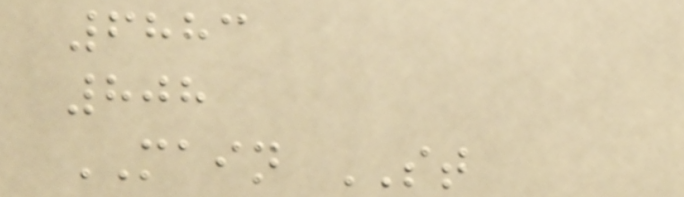6883
808
MAIN ST
